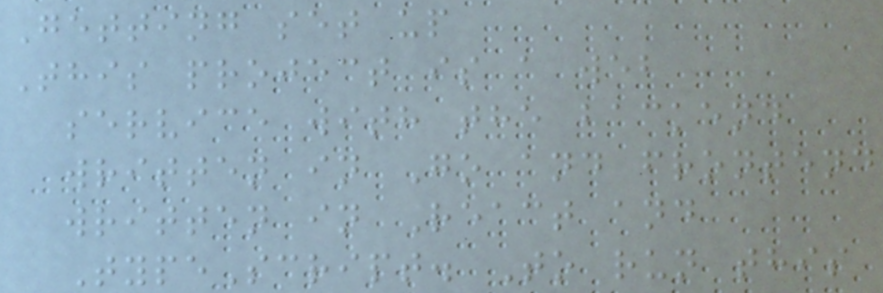Getting set up
This project is a web
service with the backend
written in Go and frontend
written in React and
TypeScript. To run this
